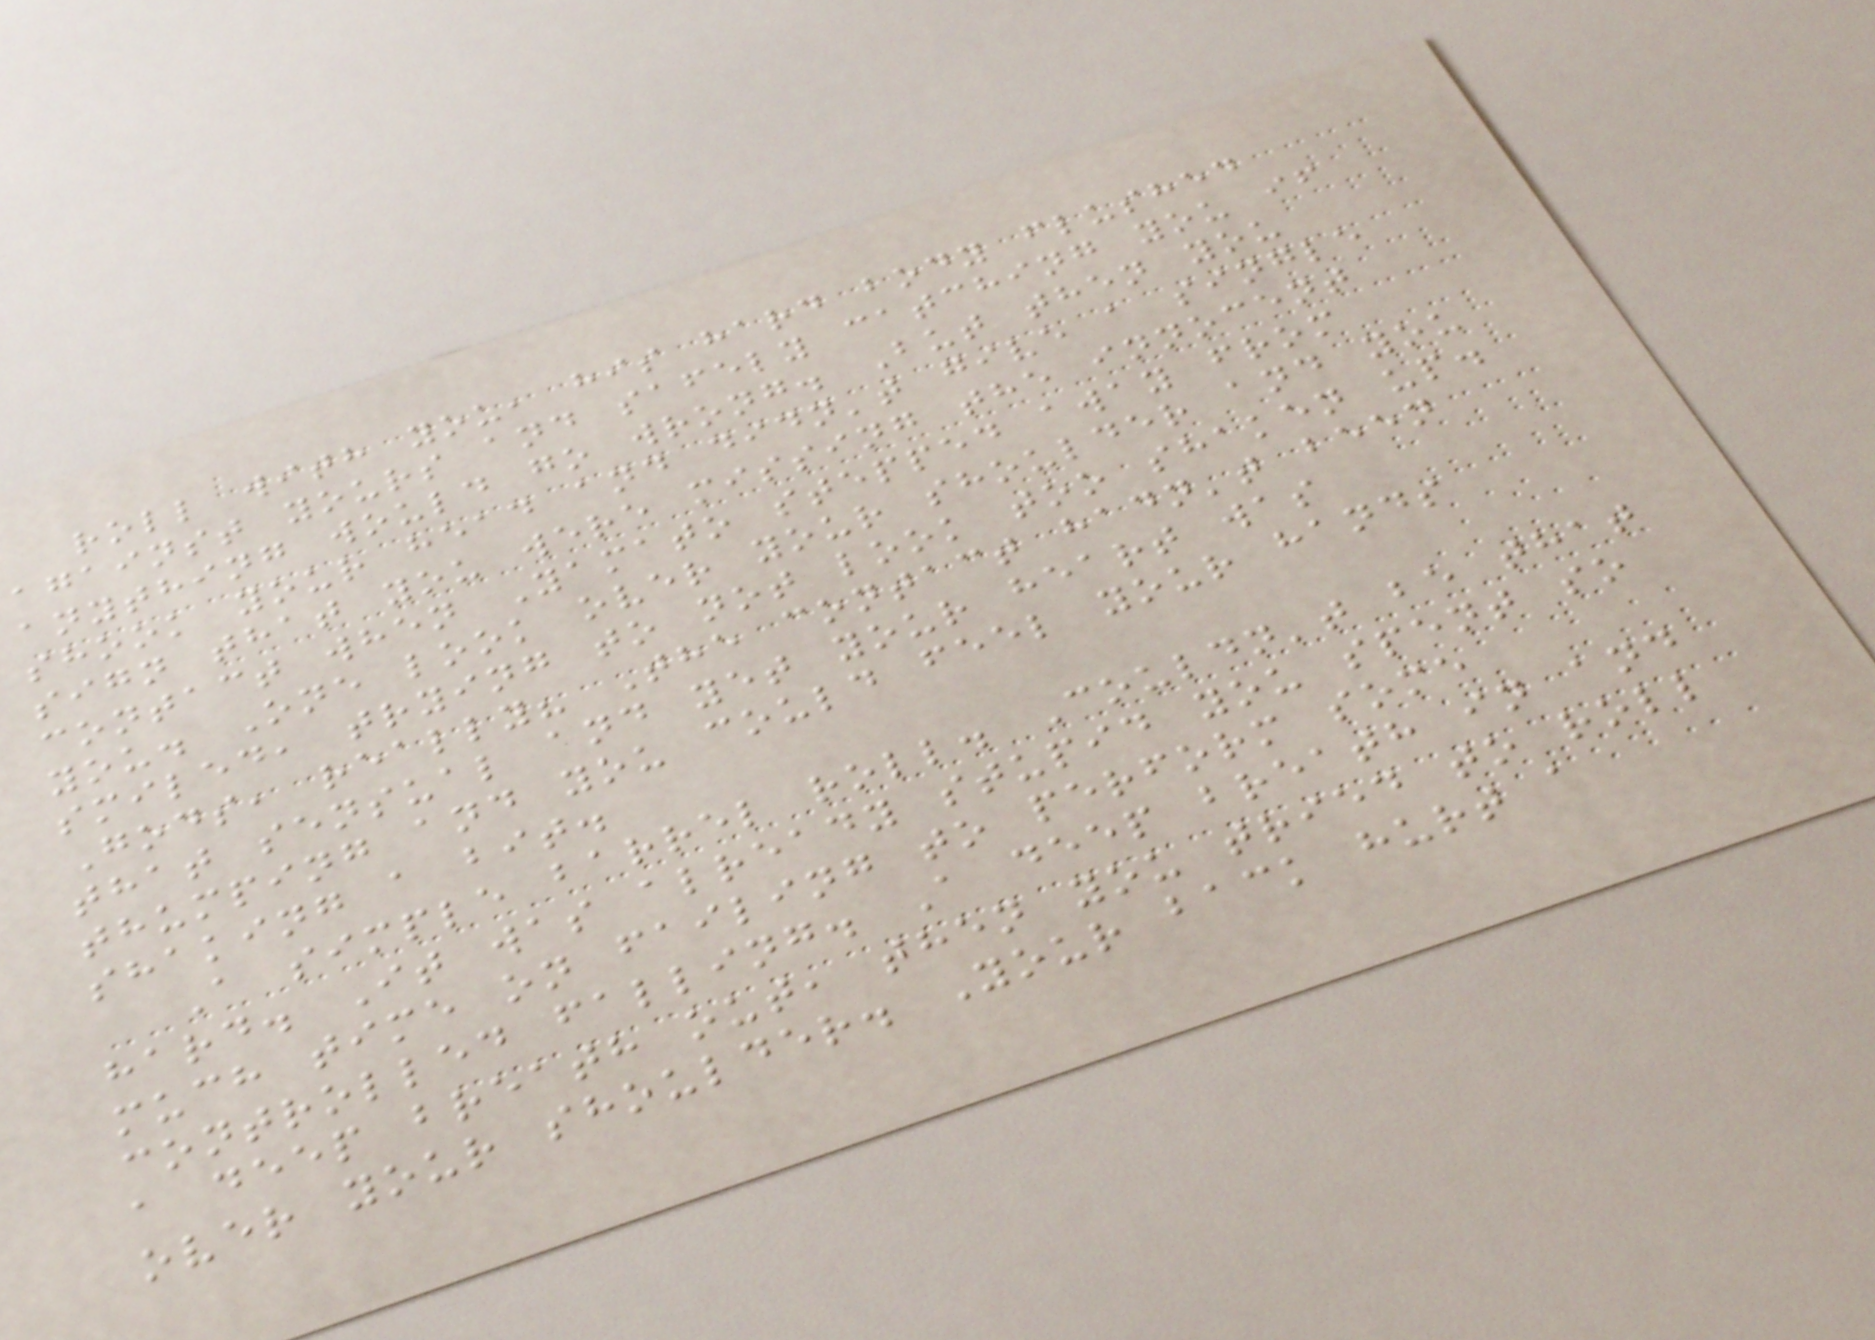roll with you, his hard body flushed
against yours and safely catching you if
anything would go wrong. But then you
shook your head and didn't give a single
sign that you were missing the innocent
contact when Yamato stepped away from
you. One look over your shoulder and you
smiled, trying to not look too shaken up.
Gods, really? The contact hadn't been
that sensual and yet your heart was
thumping and you could feel your hands
shaking a bit.
A simple barrel roll. Couldn't be that
hard. It was already stupid you spent so
much time on failing to perform some
controlled falling. A deep breath in and
a deep breath out, then you tried to roll
over your shoulder. Your back hurt a
